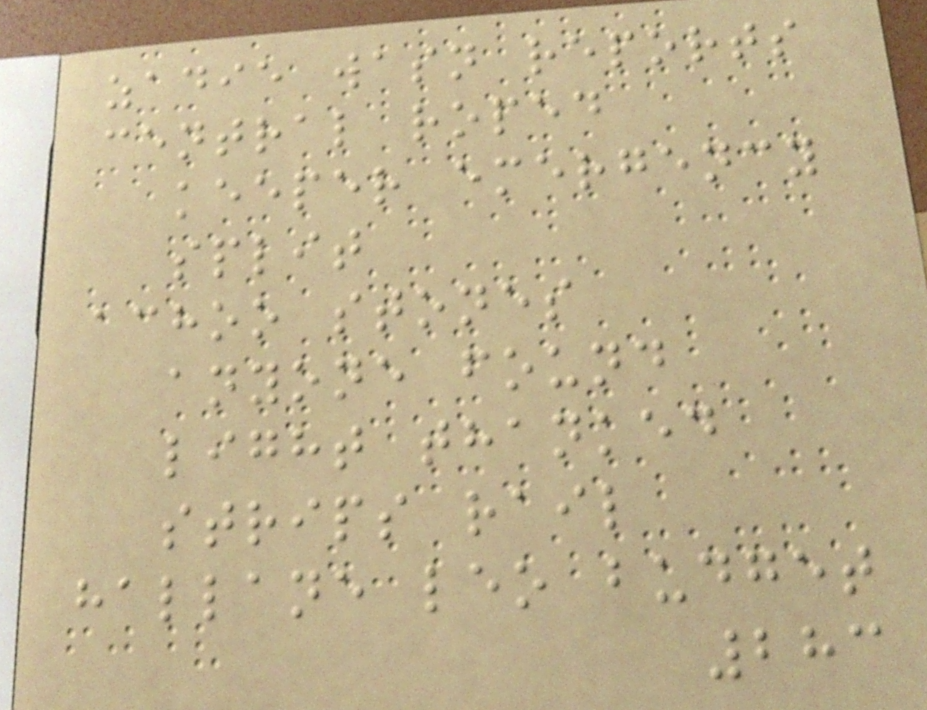zadie wasn reports
central roped
keeper emergency
split
achoo stones
anyone found
light thanked
strips rail
hallane leo budget
283
